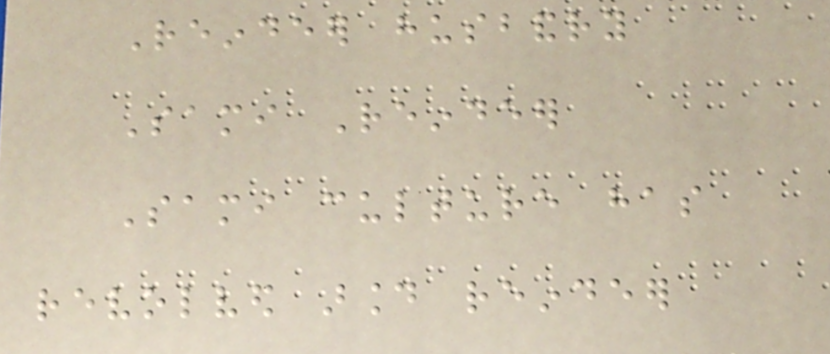Reindeer husbandry
Sami Reindeer
Sami culture has
revolved around reindeer
